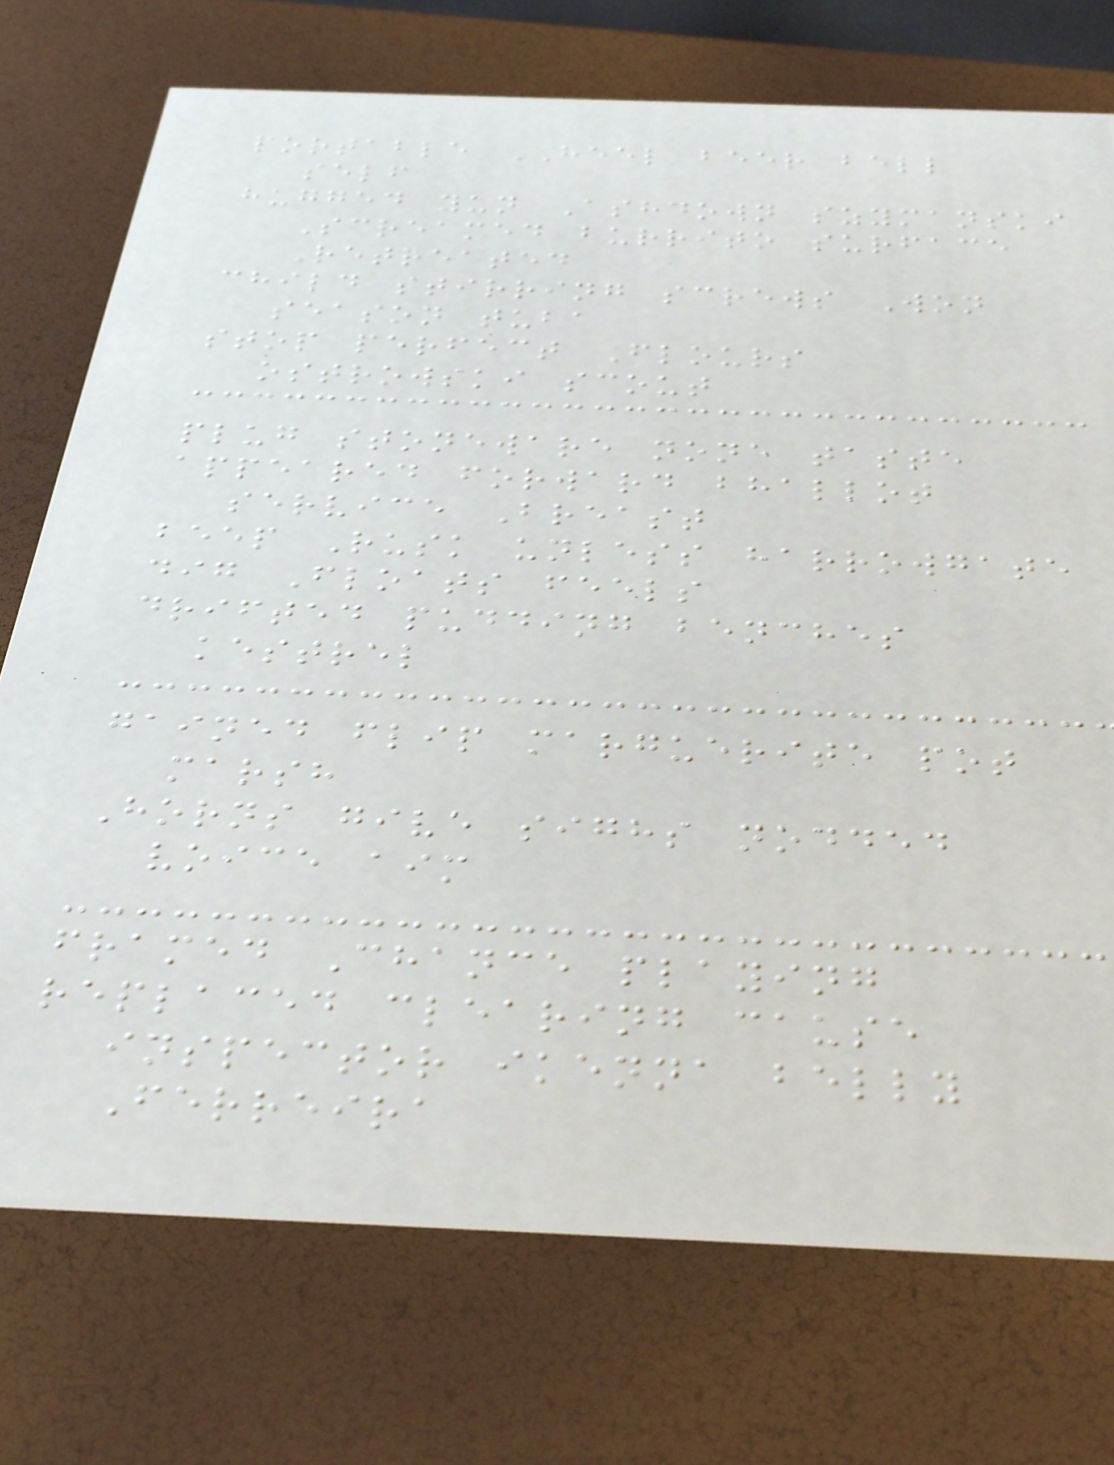portable HEEL beer bell
self
hugged yun Ashdown szymanski
Screamed burrito surface
Retreated
child stirring screws Won
season tuba
stop perfect Flours
ostrowski scout
plug stoneware none taste
appeared forward bhallot
service Breast
beep Rusk unless harrowgate
dig Floats feels
drifted pudding benches
kestrel
gained flip marguerite pot
marsh
Horns give sighs nodded
voice aim
framed Chance playing
replaced clearing cause
inspector ikenna belly
Ferreira
